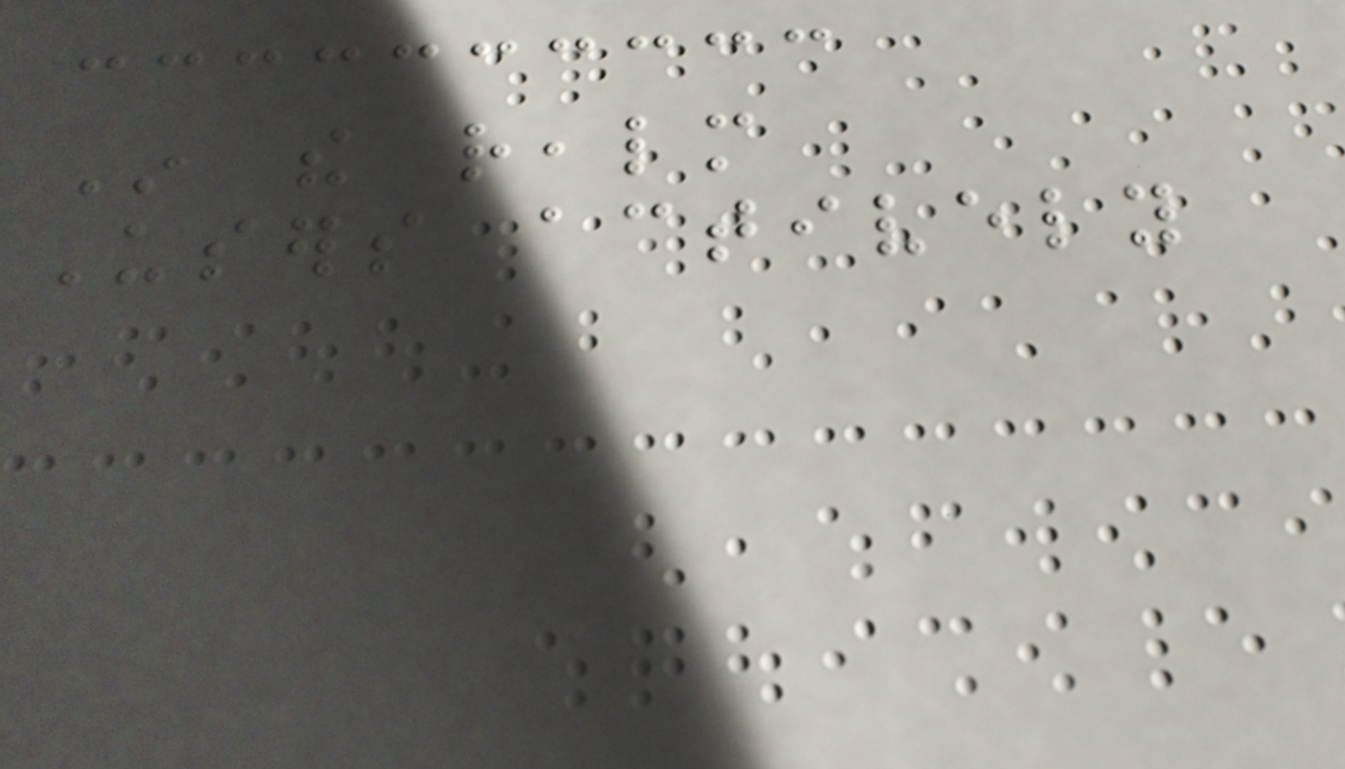In the realm
Users actively
